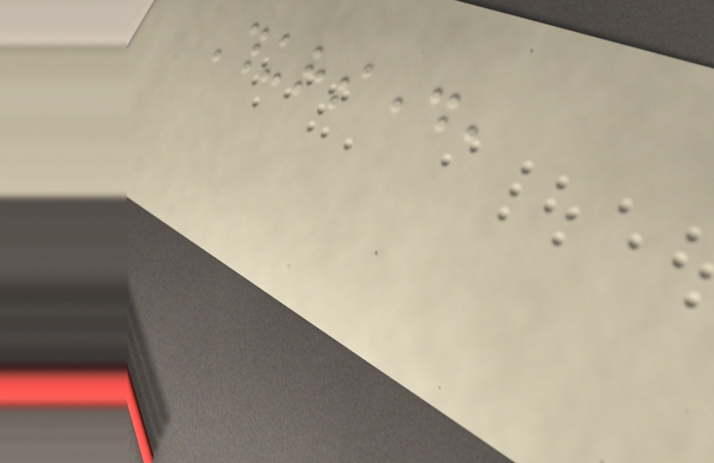Thursday,
